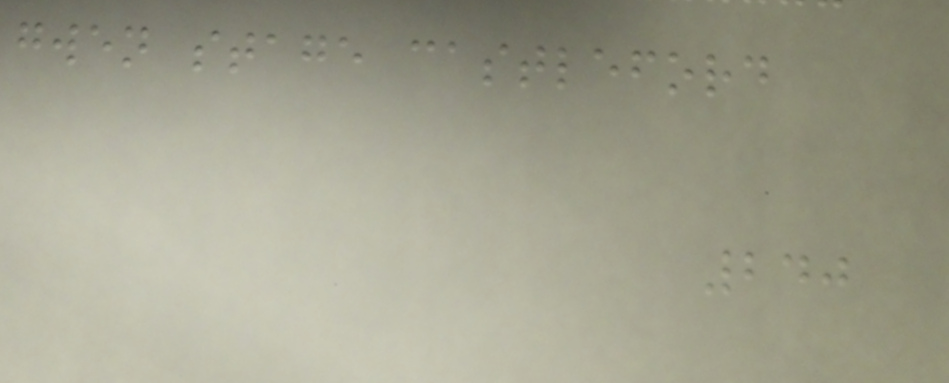gwen stage castleford
240
